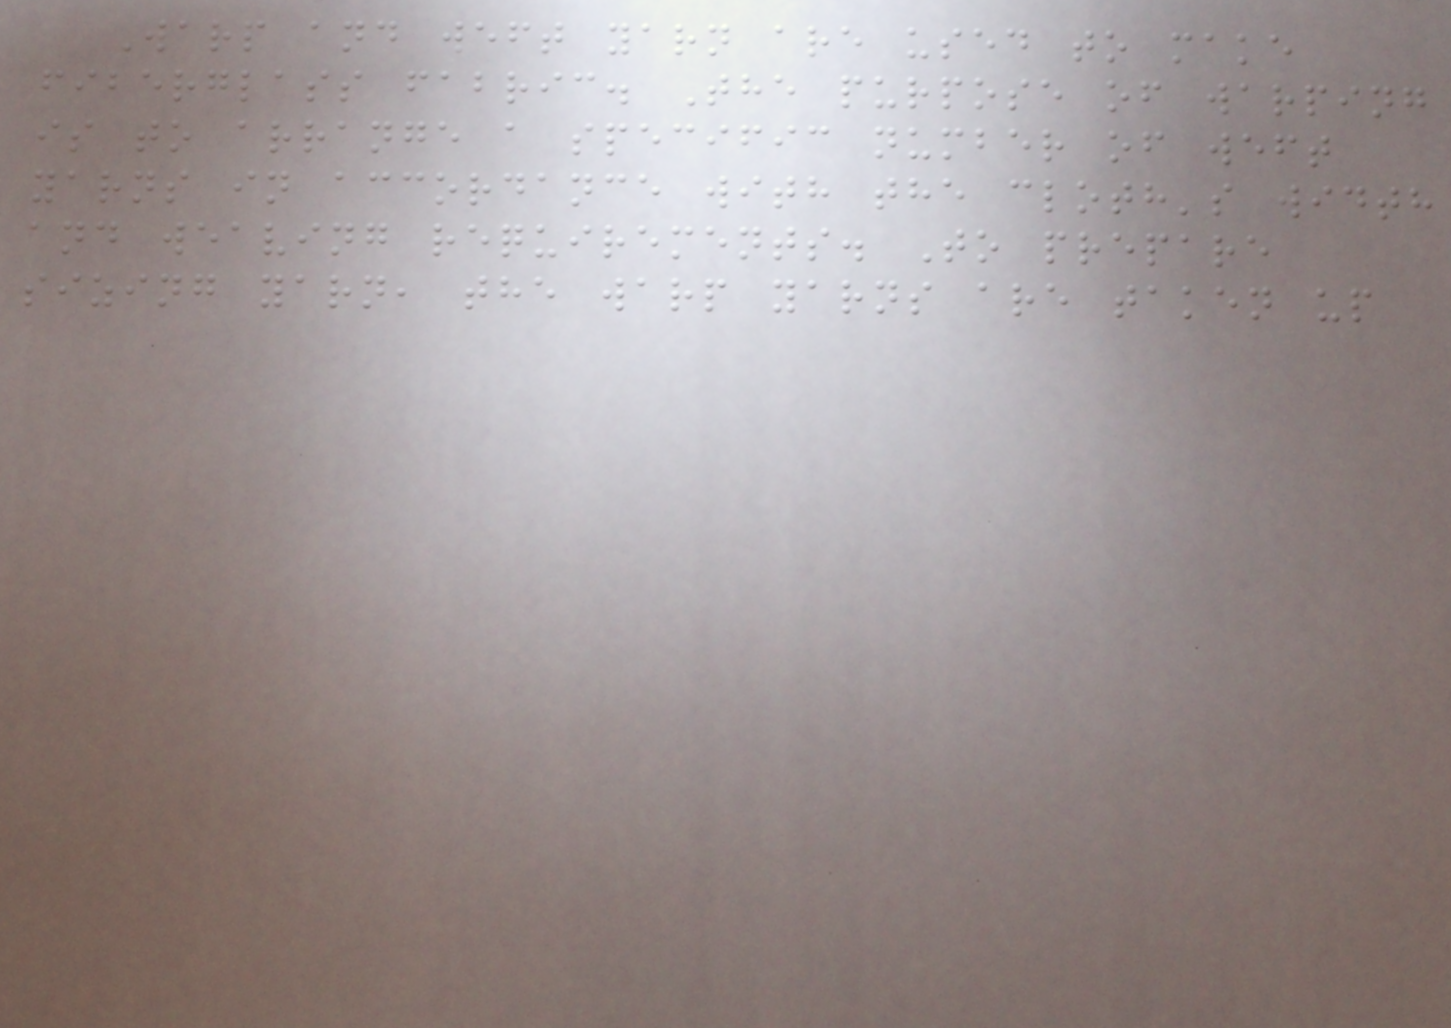Warp and weft yarn are used to make
fiberglass fabric. The purpose of warping
is to arrange a specific number of weft
yarns in accordance with the cloth's width
and weaving requirements. To prepare
sizing yarn, the warp yarns are taken up
